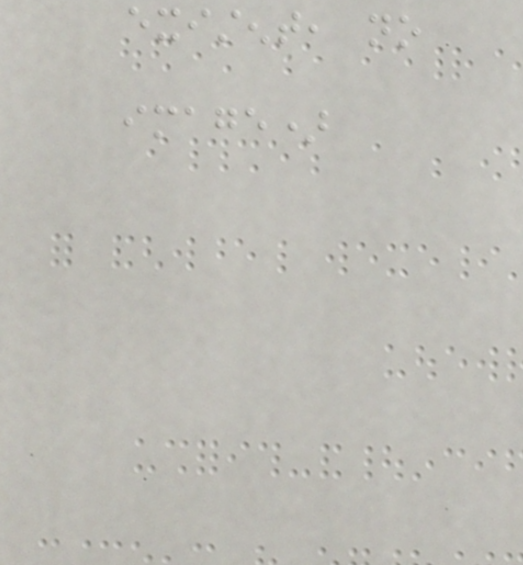existent, no
image)
